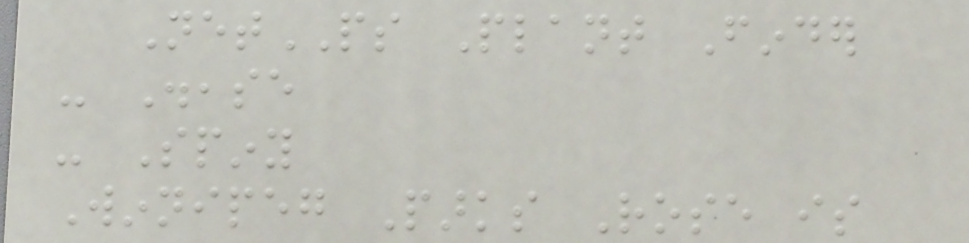NetPS Plant Finder
- Disease
- Spiny
Winnipeg Parks Rose is
